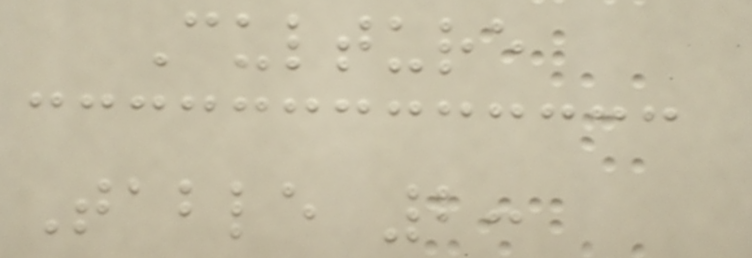Culture
Table 2:
